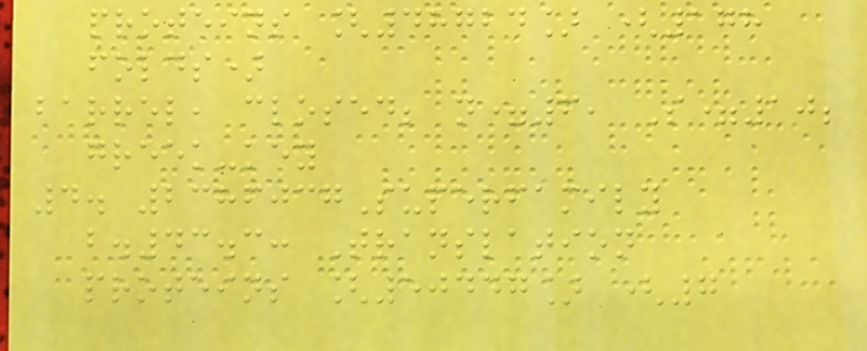proteins [48724] (178
folds)
barrel, closed; n=6, S=10;
greek-key
4. 2386037Superfamily
b.43.3: Translation
proteins [50447] (7
